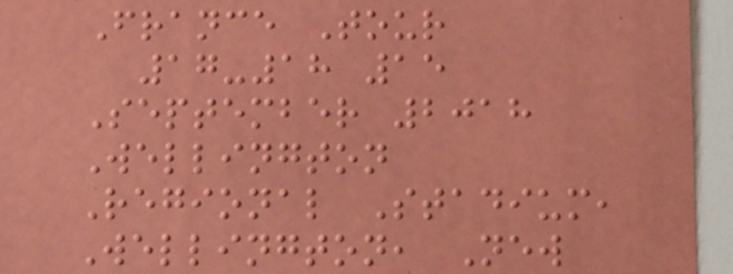France Tour
17-18 15
September 2018
Wellington
Regional Stadium,
Wellington, New
